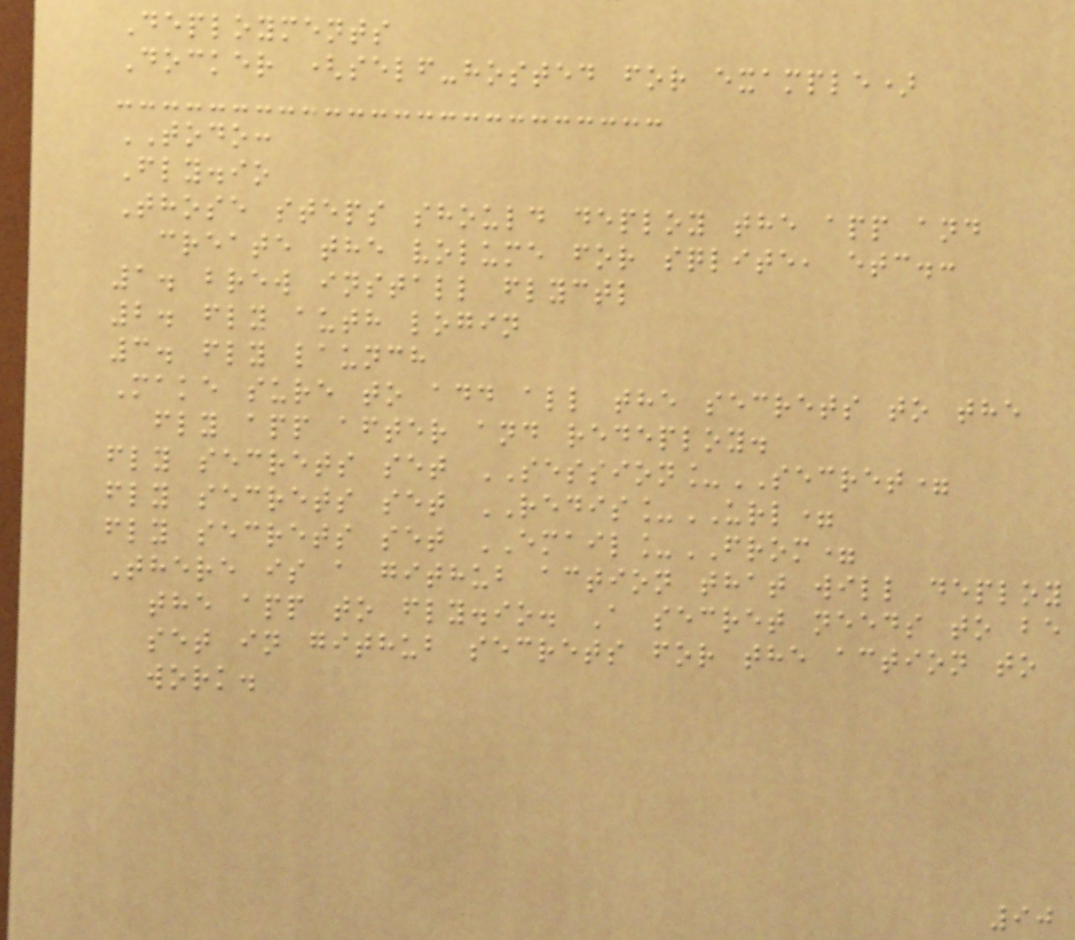Deployments
Docker (self-hosted for example)
TODO:
Fly.io
Those steps should deploy the app and
create the volume for sqlite, etc.:
1. brew install flyctl
2. fly auth login
3. fly launch
Make sure to add all the secrets to the
fly app after and redeploy.
fly secrets set SESSION_SECRET=
fly secrets set REDIS_URL=
fly secrets set EMAIL_FROM=
There is a github action that will deploy
the app to fly.io. A secret needs to be
set in github secrets for the action to
work.
90
